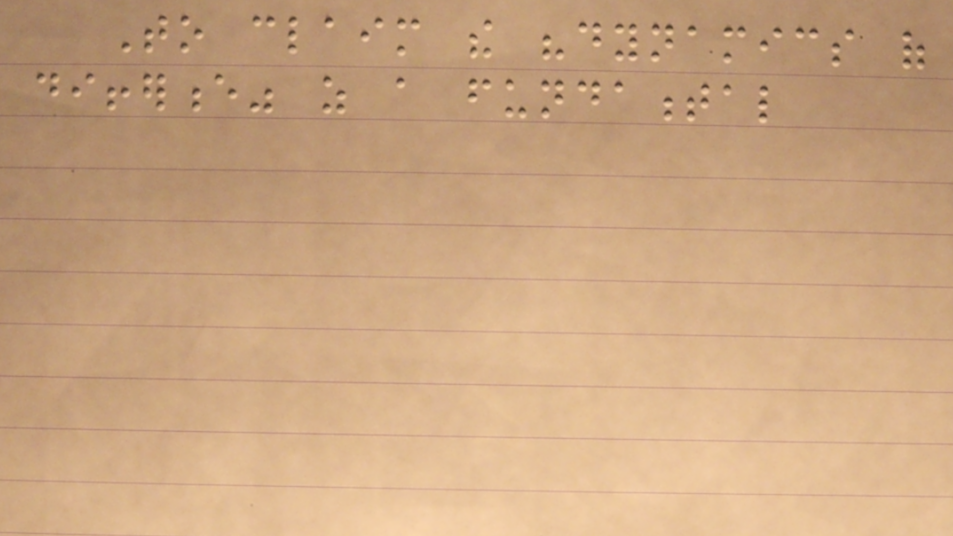To claim the "dynamics of
difference" as a fundamental
